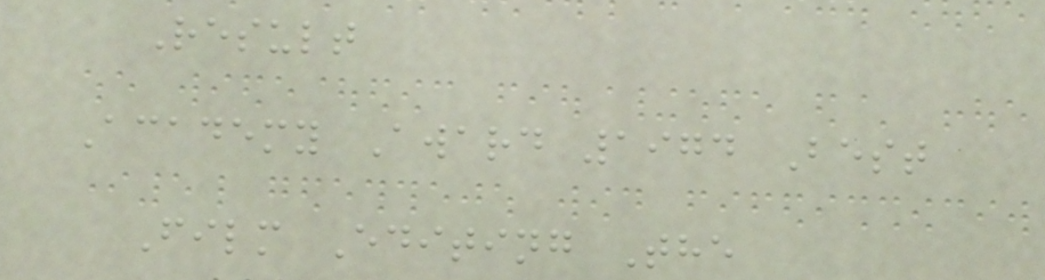Result
Academy Award 1974 Best
Film Editing The
